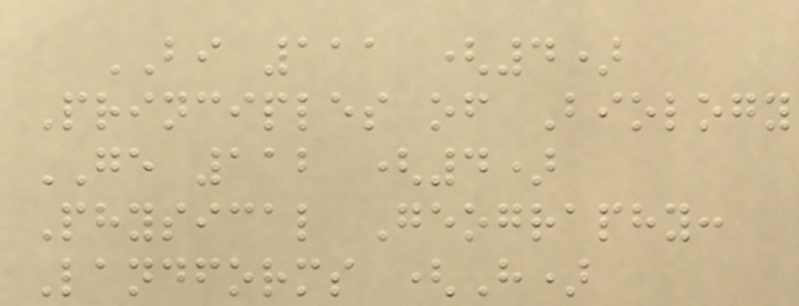BI 111 (4)
Principles of Biology
GE 112 (4)
Physical Geography:
Landforms (H)
